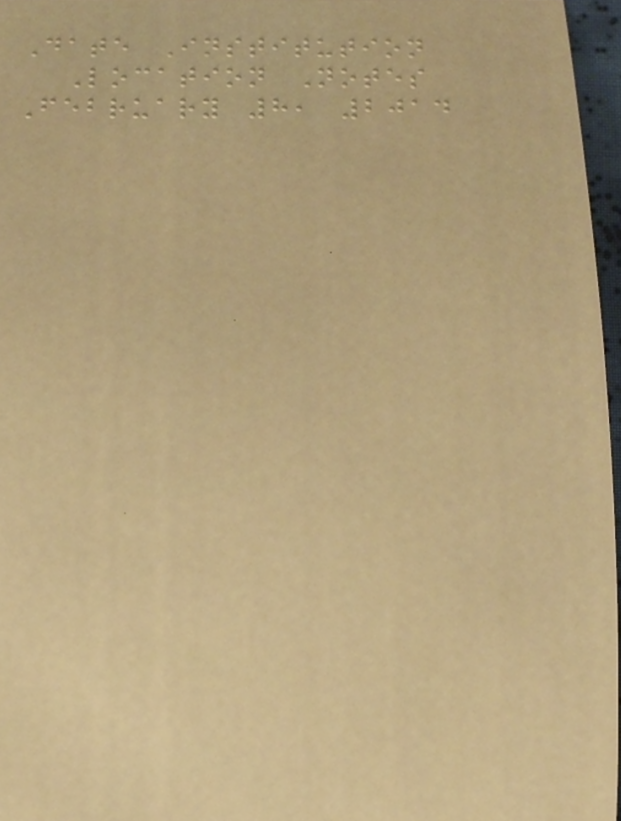Date Institution
Location Notes
February 8, 2014
